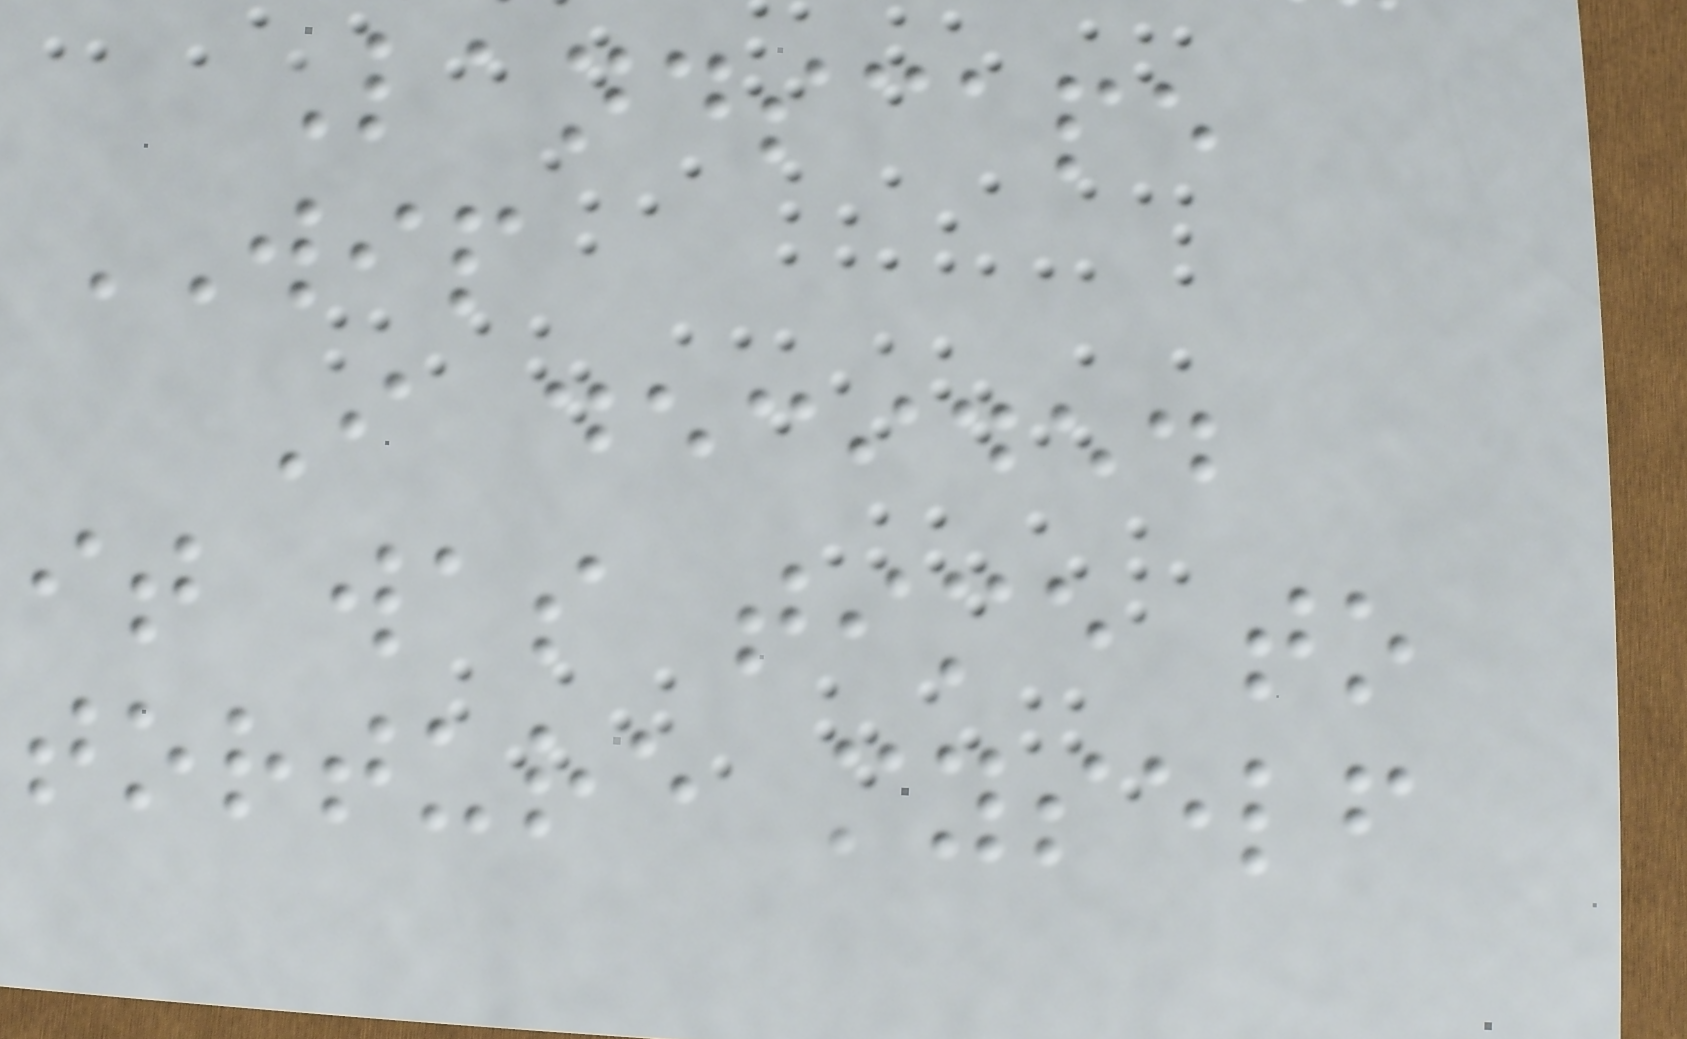Landscape
WIP
I decided
it was time to
torture myself
